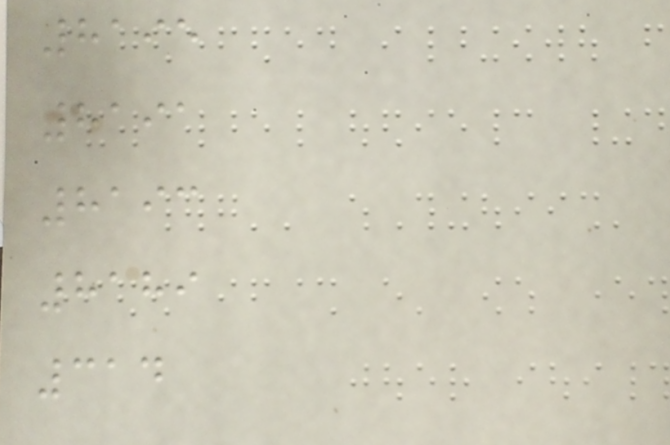8195
8191
8193
8189
314
